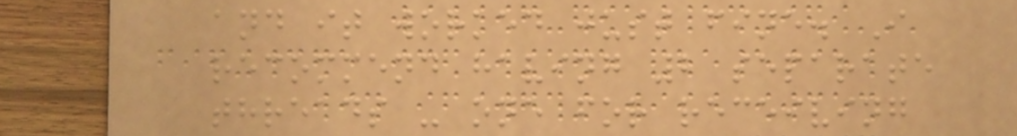and it worked just fine. I
recommend having 2 separate
threads - one for receiving
